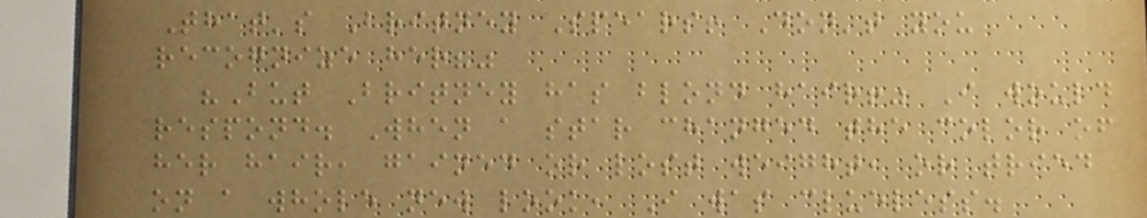That's Britney Spears! Don't you
recognize her?"
"But Britney has blond hair!" I would
respond. When a star changed the color of
her hair, gained or lost weight, or tried
on a whole new look, I was clueless.
